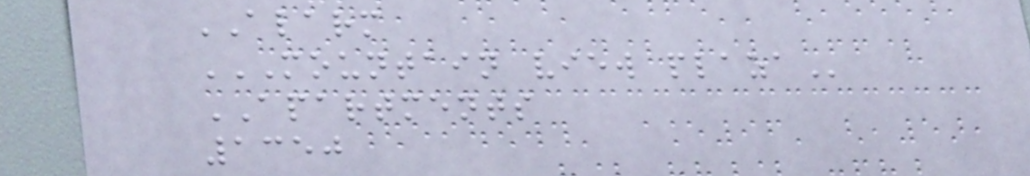ALARM
MOUNTAIN VIEW PLAZA
APARTMENTS
1350
